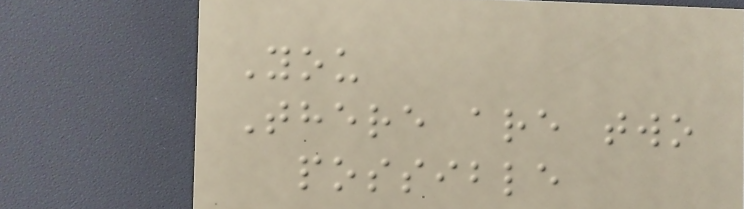You
There are two
possible
